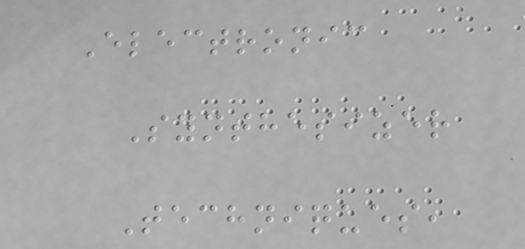Electronic
Synthesizer
Techniques,
